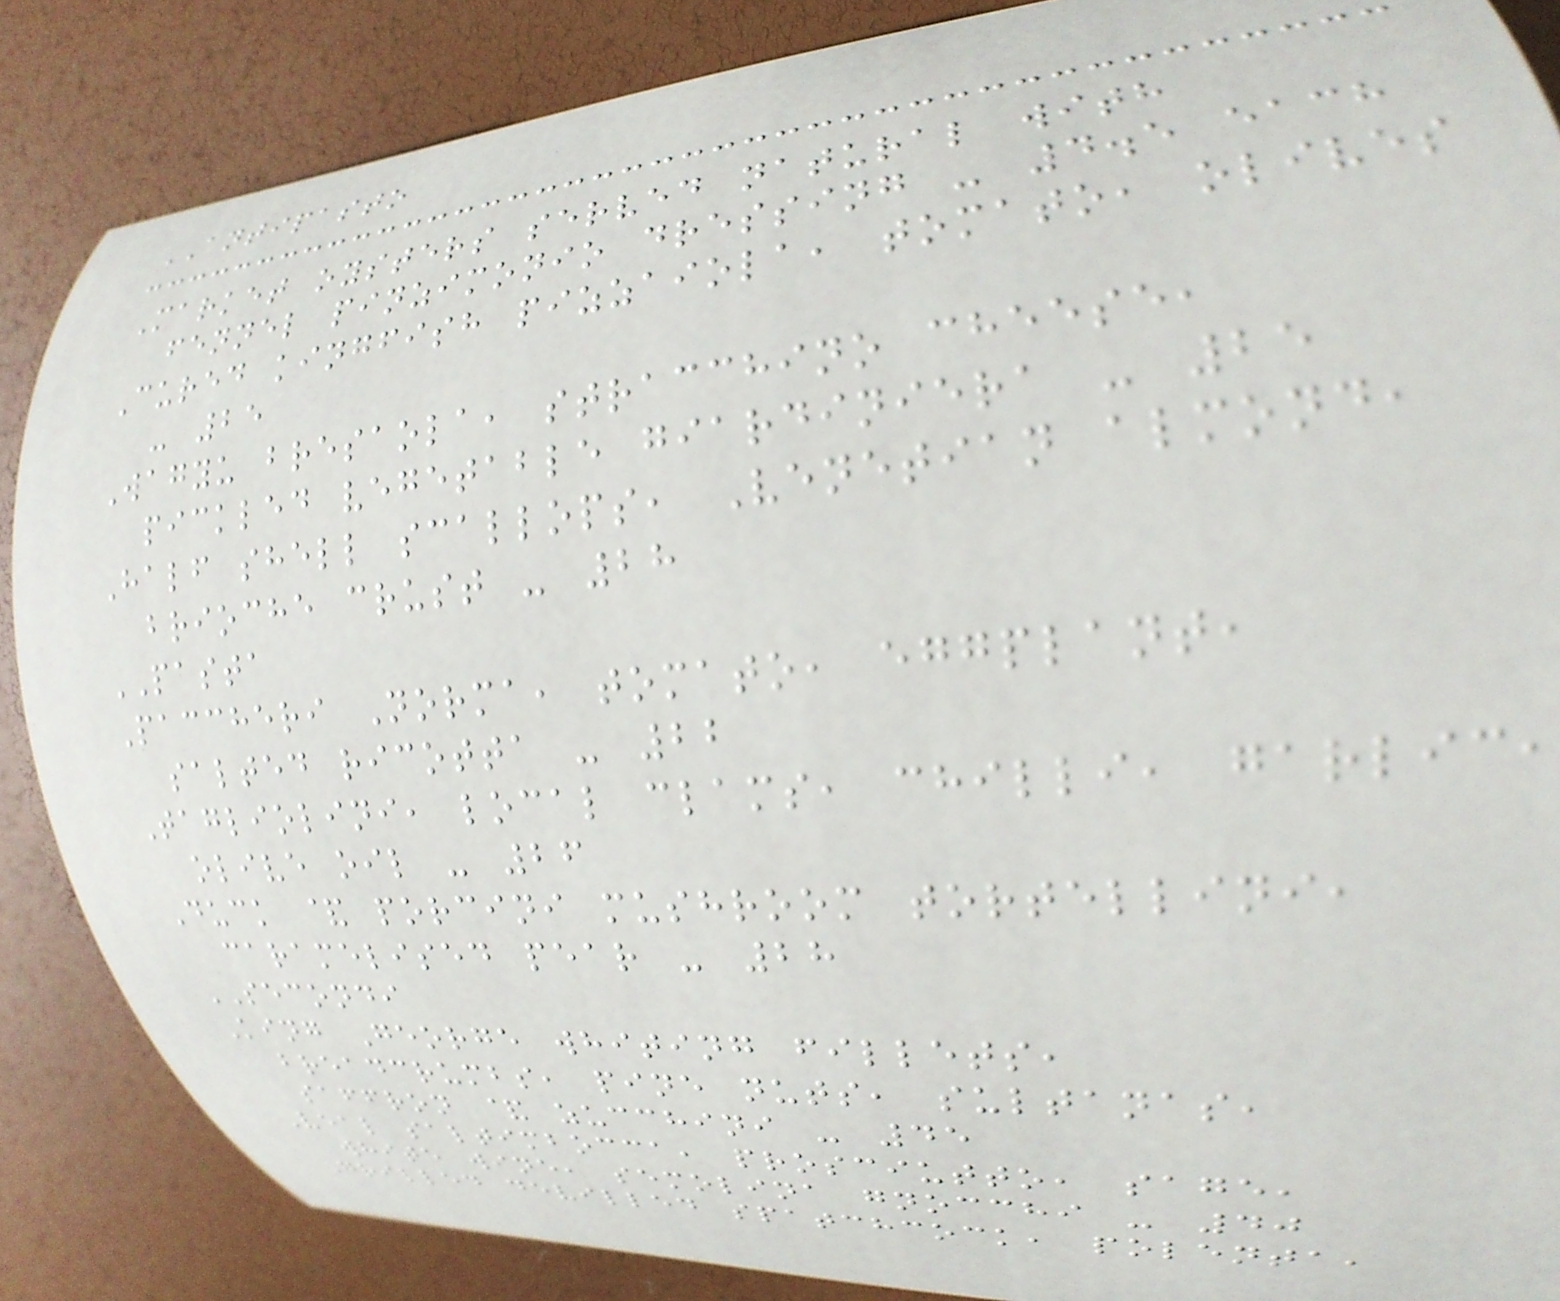ANTIPASTO
Market oysters served natural with
fennel pinzimonio dressing - 4.5 each
Cured kingfish pizzaiola, tomato, olives
- 25
Wagyu bresaola, stracchino cheese,
pickled vegetable giardiniera - 25
Half shell scallops, Venetian almond,
brioche crust - 28
PASTA
Paccheri Norma, tomato, eggplant,
salted ricotta - 22
Tagliolini, local clams, chilli, garlic,
olive oil - 26
Duck & porcini mushroom tortellini,
caramelised pear - 28
SECONDI
King George whiting fillets,
breadcrumbs, pine nuts, sultanas,
saffron & zucchini - 45
Veal saltimbocca, prosciutto, sage,
white wine, semolina gnocchi - 40
Grilled devilled spatchcock, polenta,
